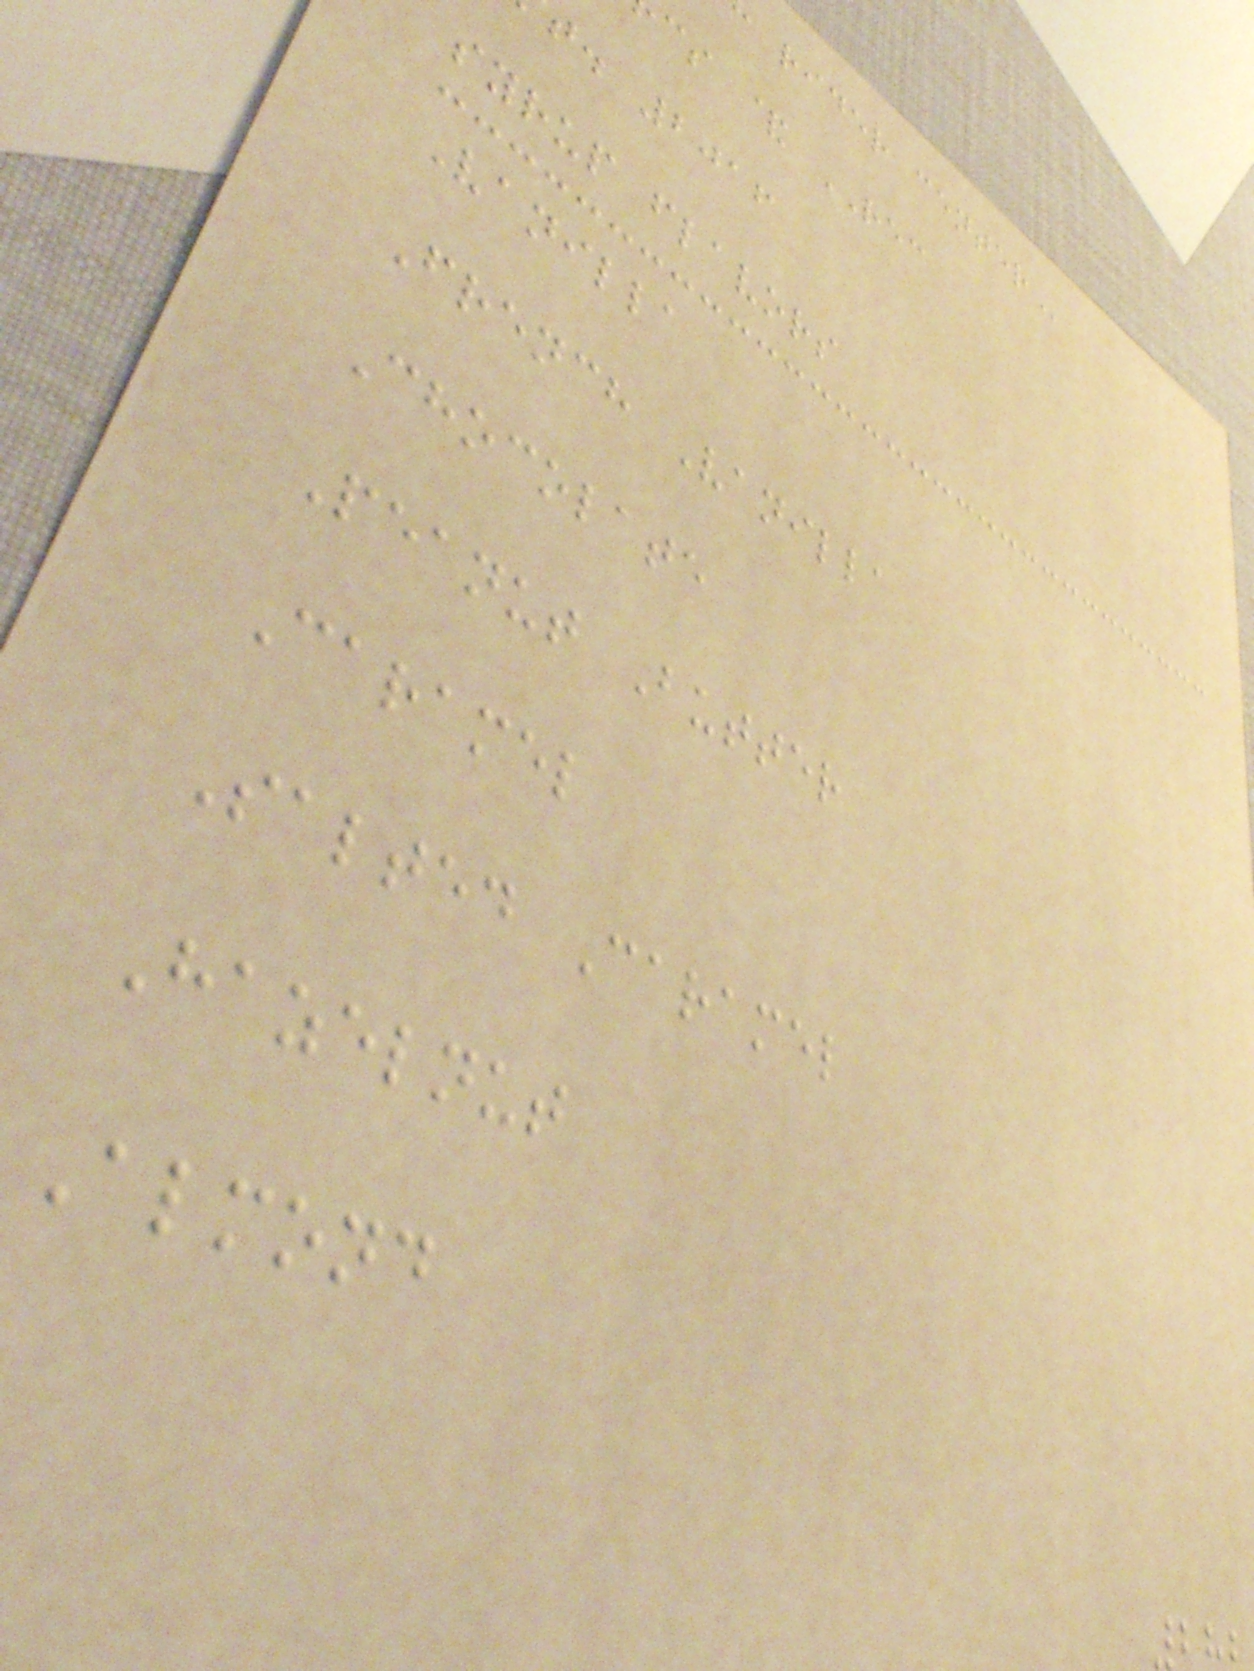cs & REC
t. 2016
syrup flavors
Vanilla
French Vanilla
Chocolate
Peanut Butter
Caramel
Salted Caramel
Hazelnut
Almond
